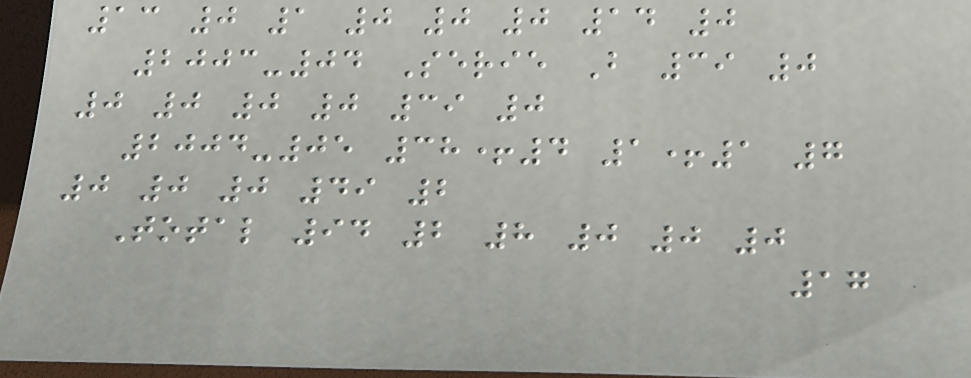13 0 1 0 0 0 14 0
2003-04 Serie B 39 0
0 0 0 0 39 0
2004-05 38+4 1+1 7
0 0 0 49 2
Total 94 2 8 0 0 0
17
